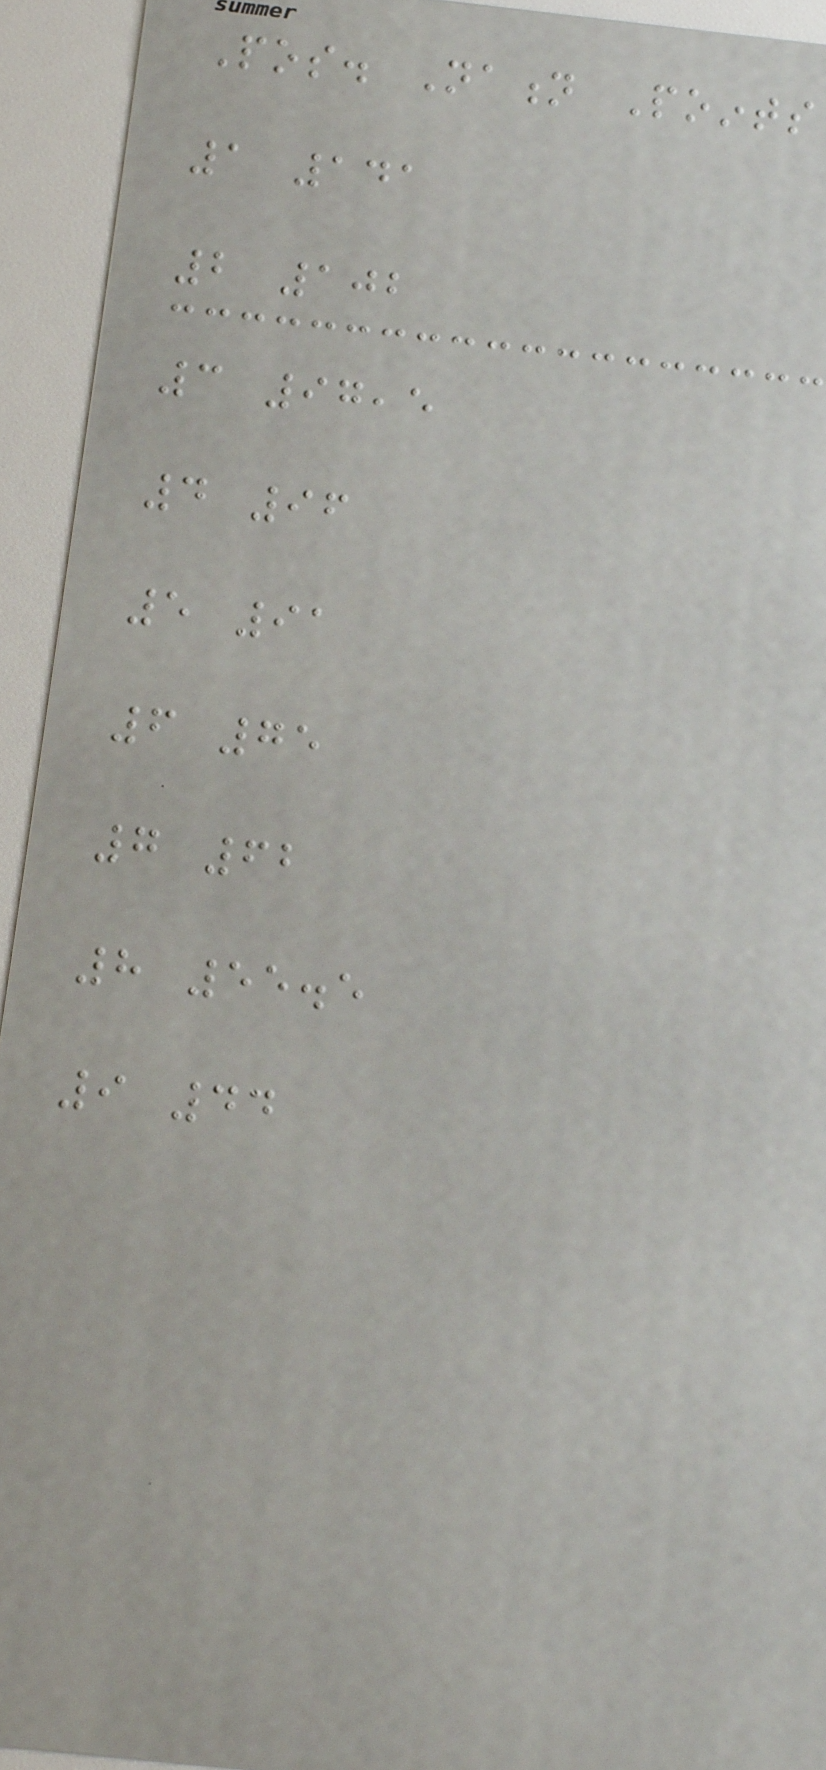Pos. Nation Points
1 141
2 102
3 97,5
4 96
5 91
6 75
7 62
8 55.5
9 44
